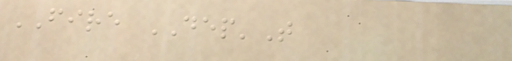FIRE DEP'T
